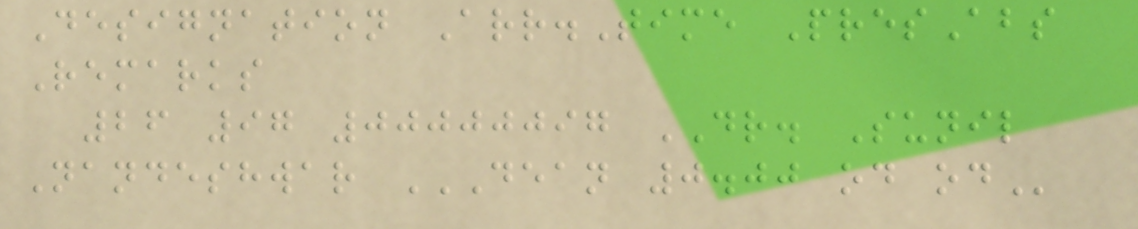Designation Arr.Time PresAbs
Remarks
26 97 00000097 DR. Sunil
Nandeshwar DEAN 0.00 OD OD
